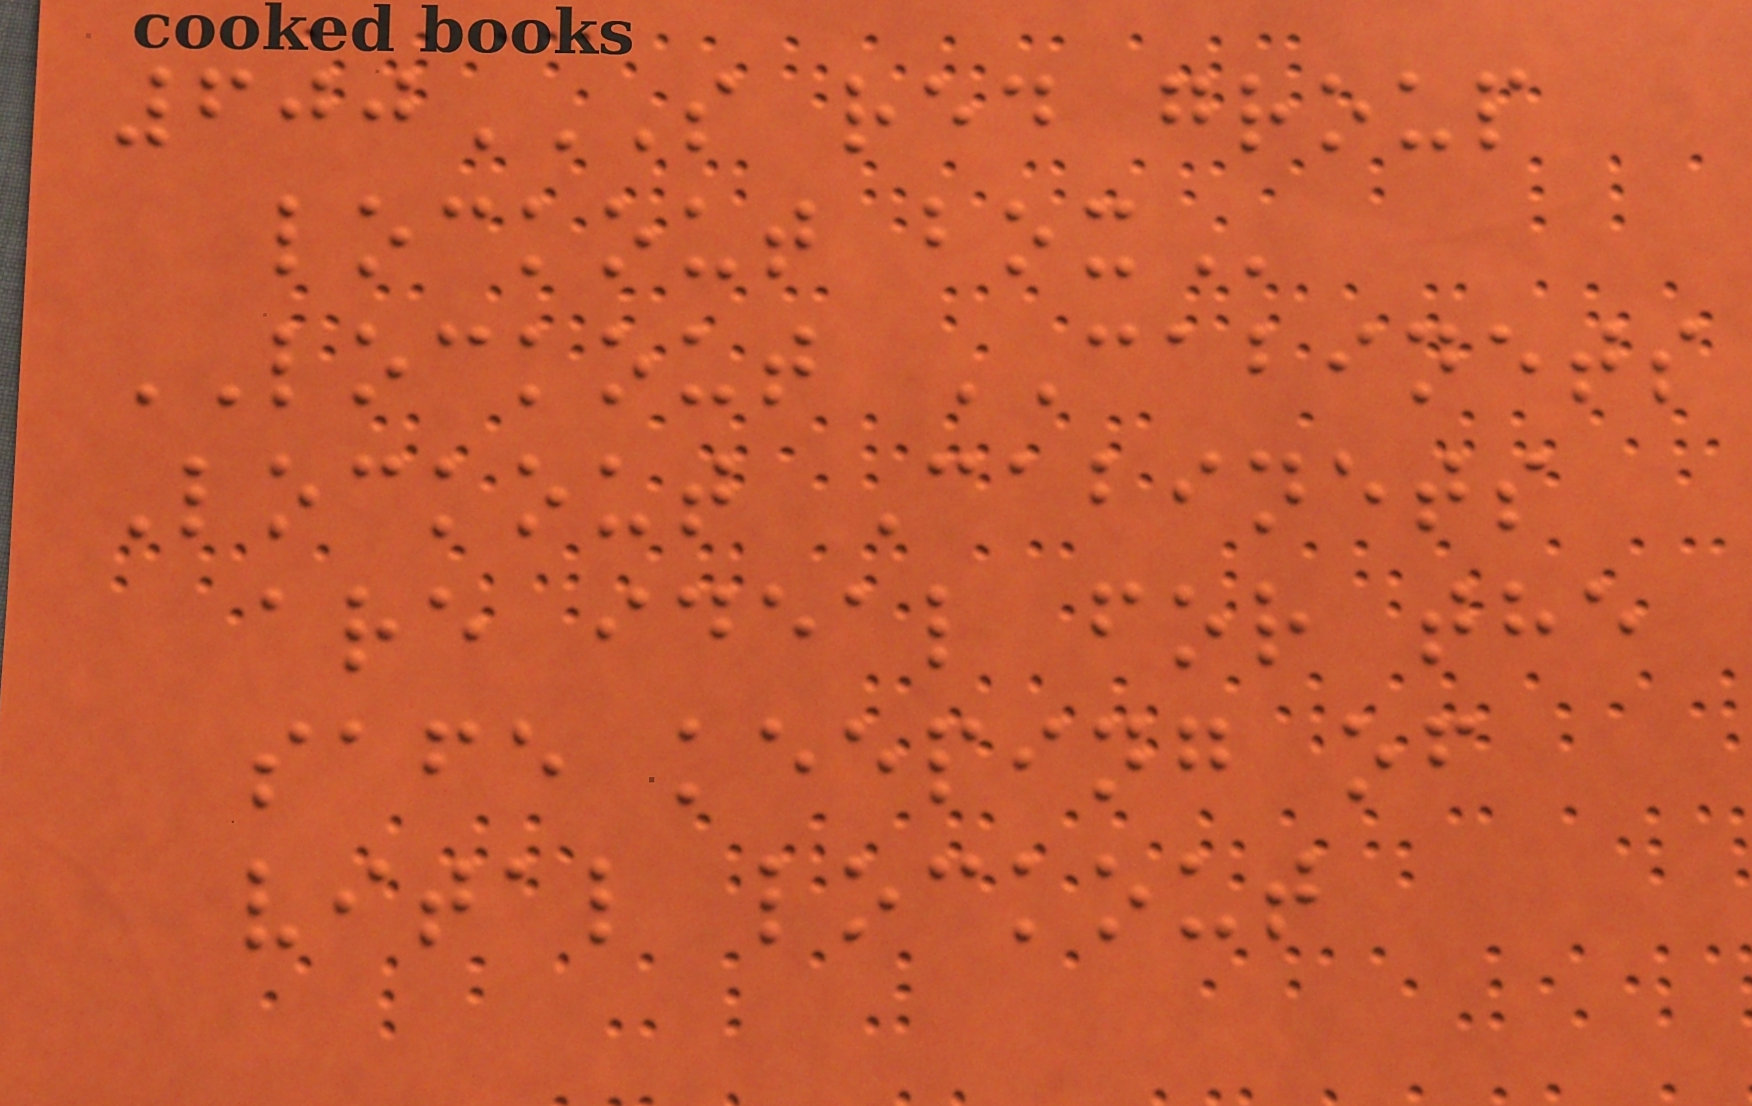600S RED GROUP
LOCKOUT BOX
LOCKOUT CABINETS
Lockout Cabinets
are ideal for the
safe keeping of
vital lockout
